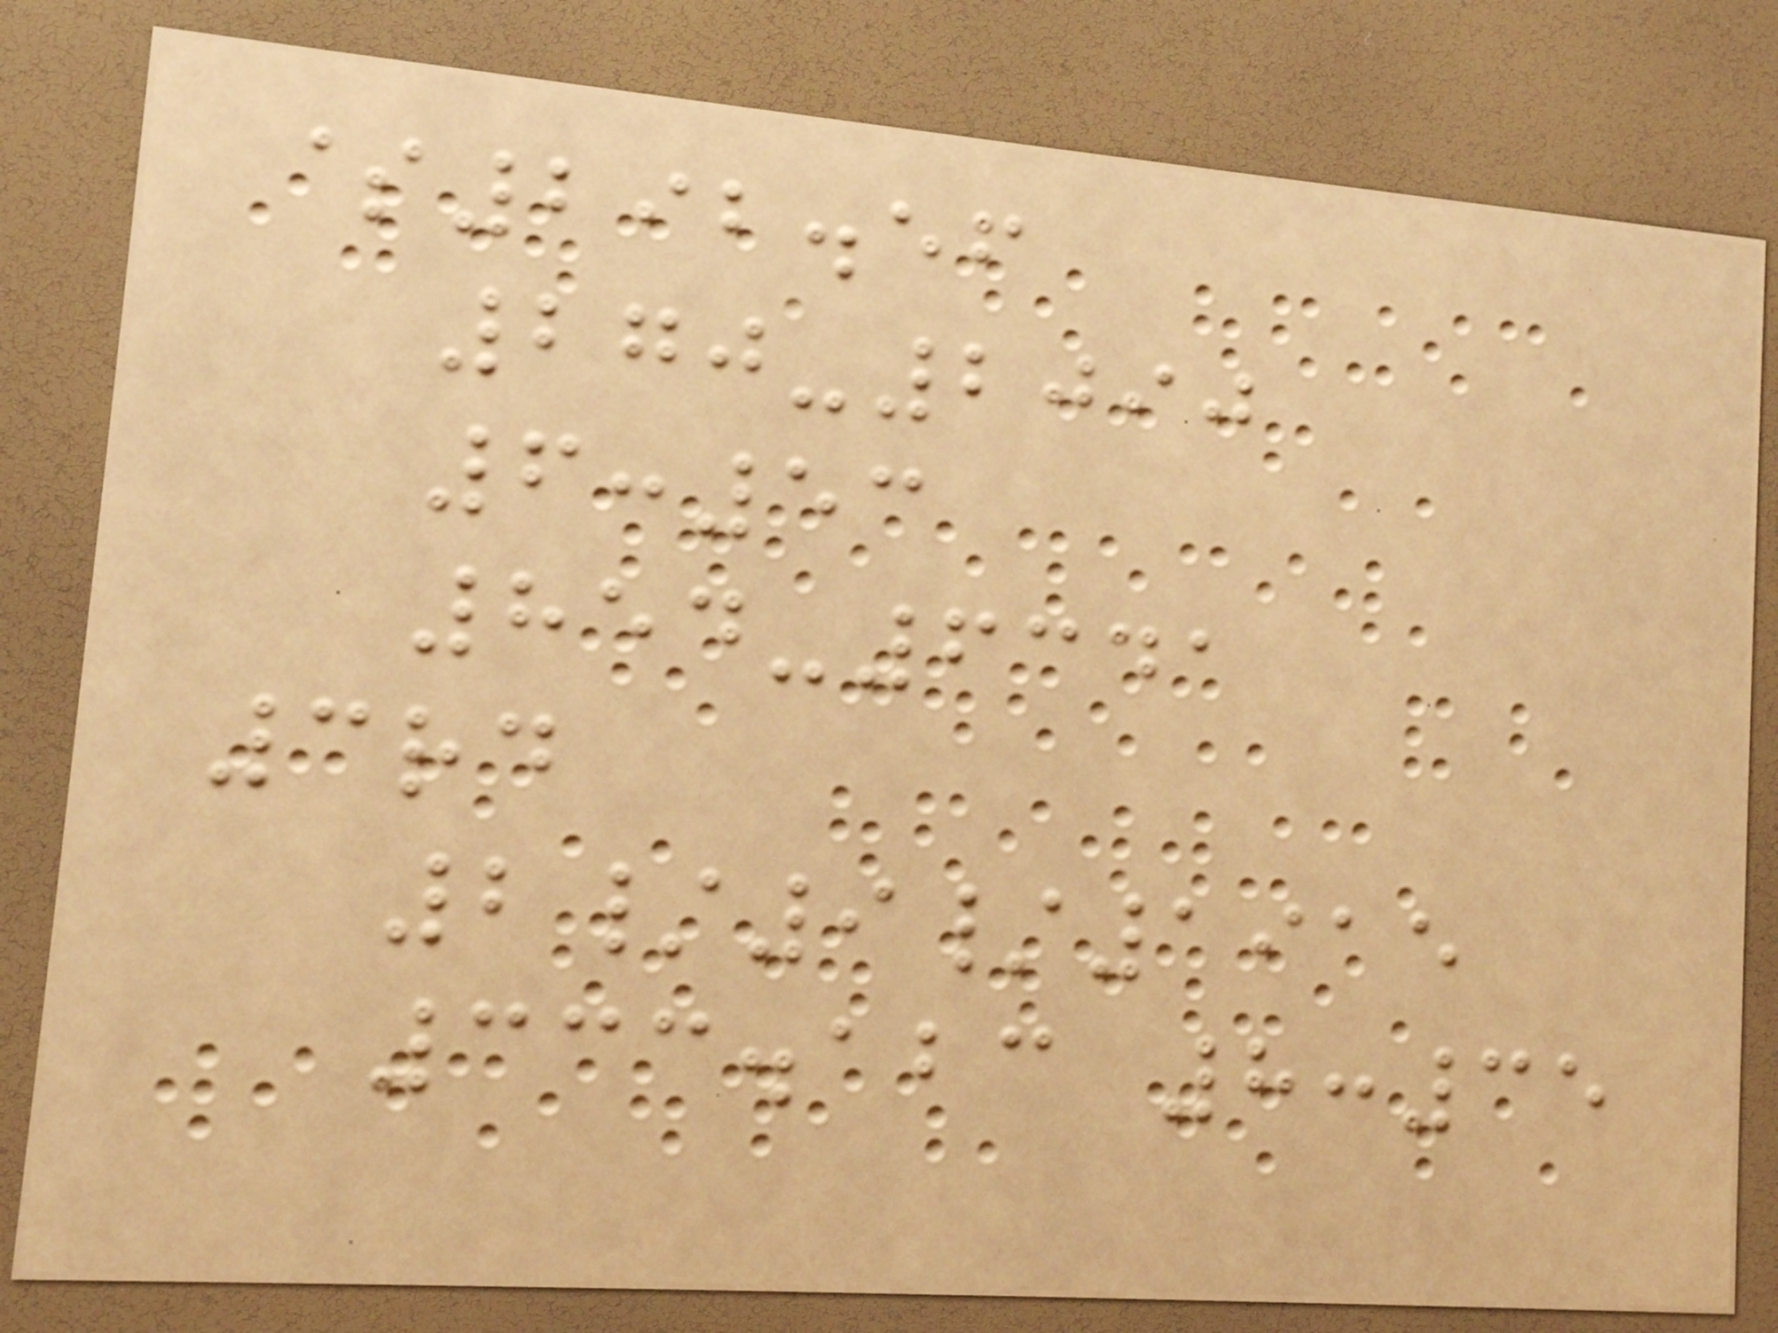$292.56
270-2090
6:53
854-6341
3rd
2/9/1915
333.123 8:35
